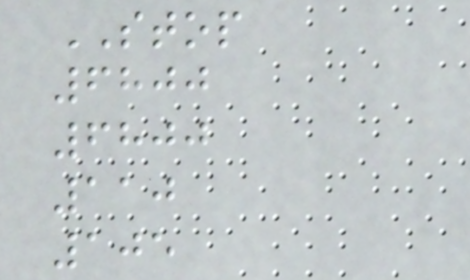STOP
6800
6800
110
105
